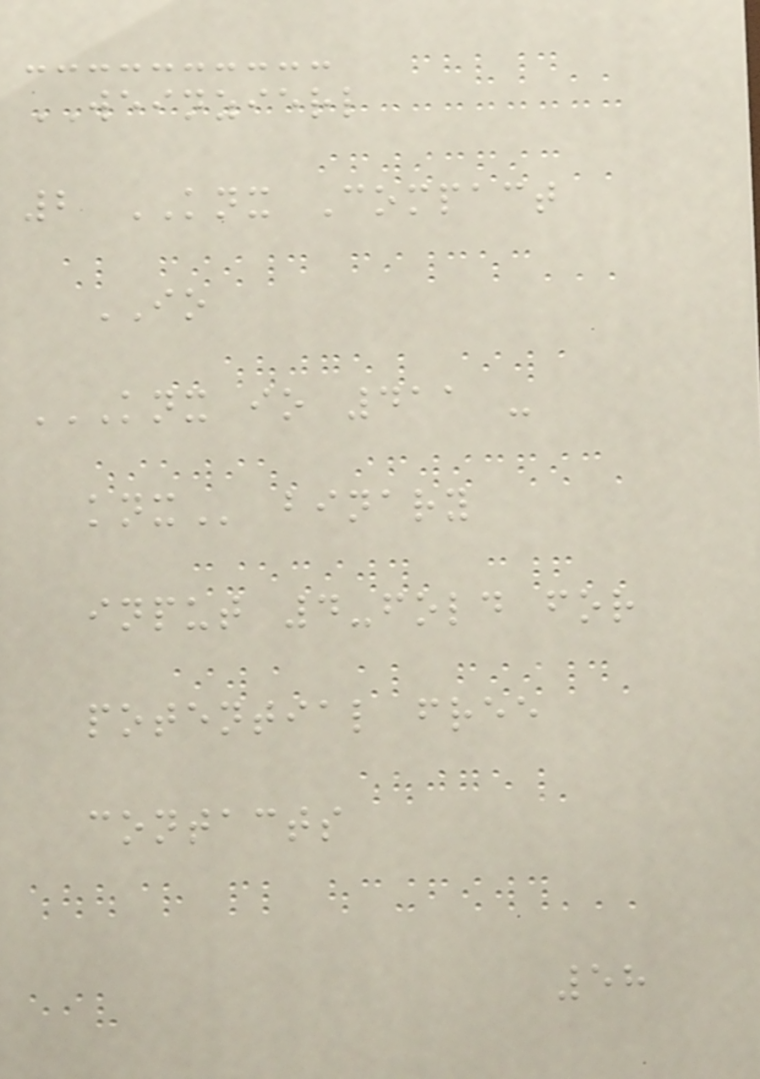WEINZIERL
2 KNX Compact
IO
KNX IO 411 -
KNX binary
input 4-fold for
potential free
contacts
58
